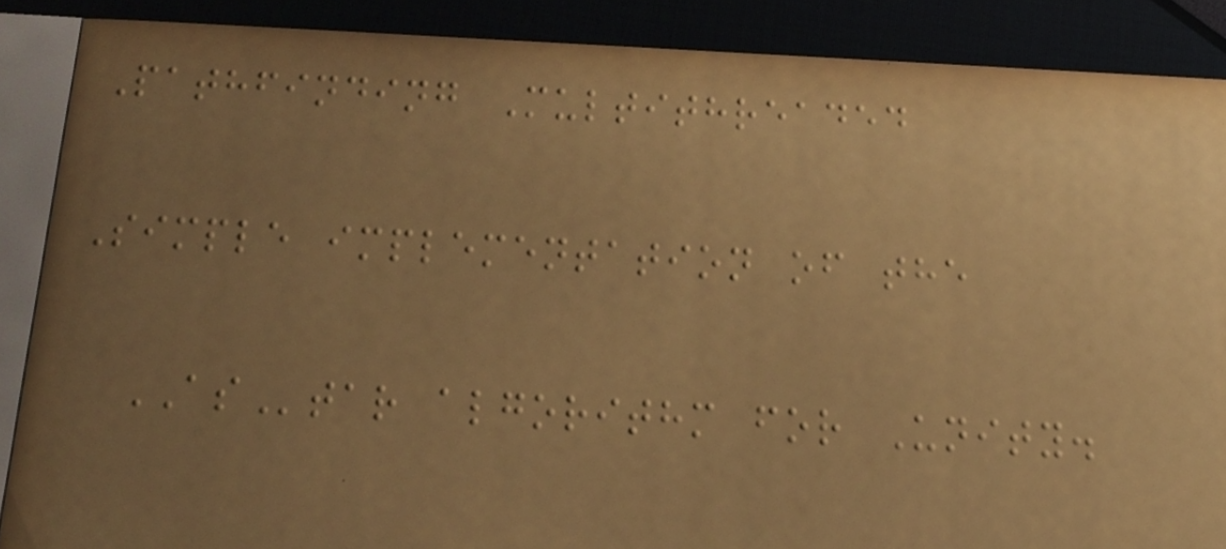Pathfinding Multithreaded
Simple implementation of the
AStar algorithm for Unity.
